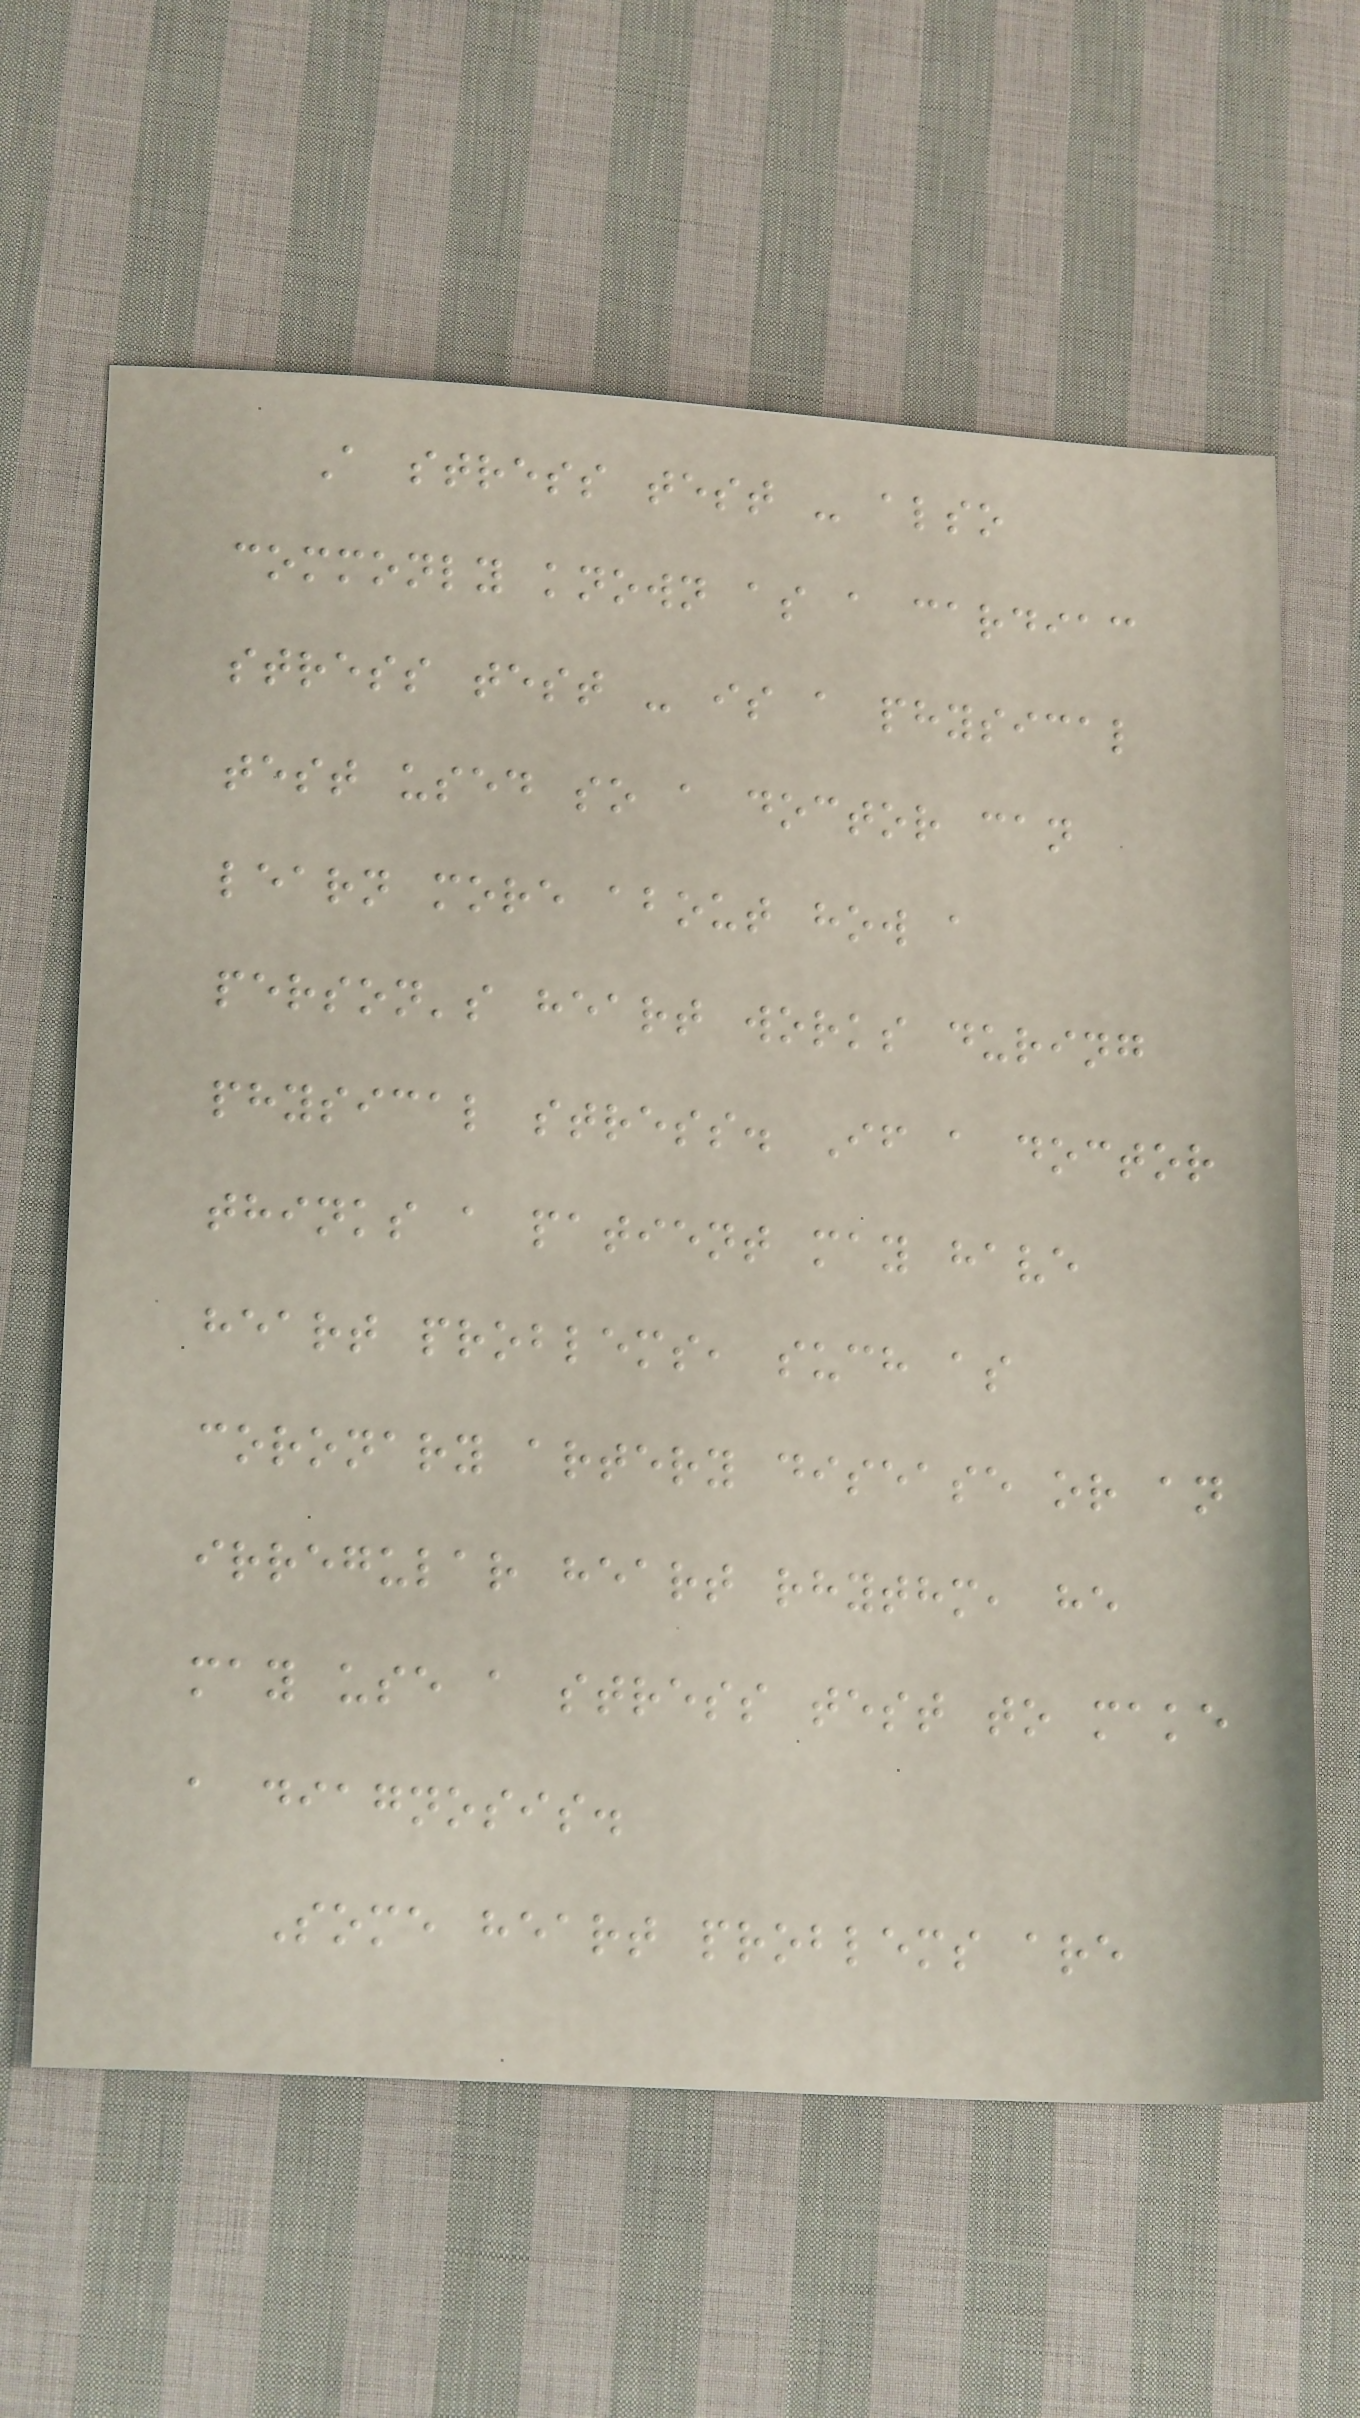A stress test - also
commonly known as a cardiac
stress test - is a physical
test used so a doctor can
learn more about how a
person's heart works during
physical stress. If a doctor
thinks a patient may have
heart problems, such as
coronary artery disease or an
irregular heart rhythm, he
may use a stress test to make
a diagnosis.
Some heart problems are
